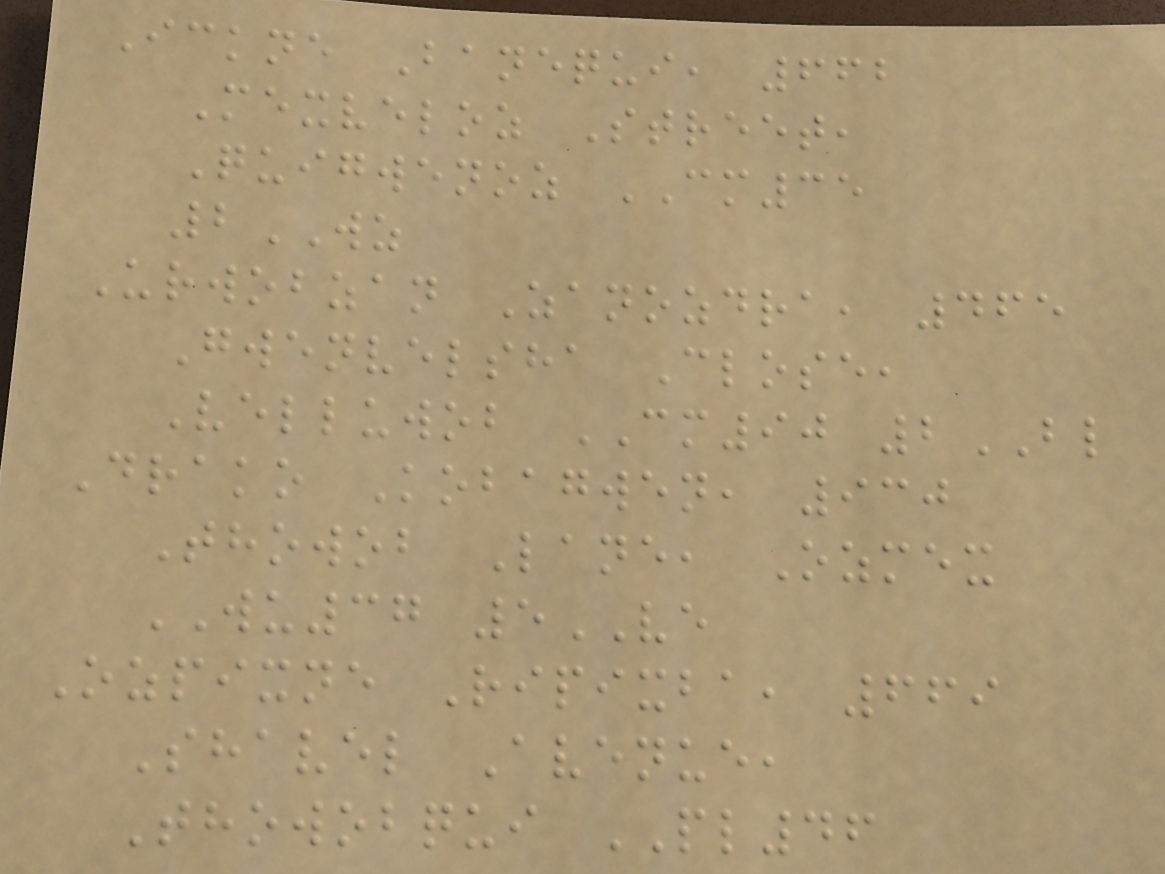Ickne Banequi, 662
Mexveloz Street,
Quigwenoz CM35
2WZ
Urwobzan Zanozdra, 465
Gwenvelsha Close,
Velluwob CM90 2BL
Drako Kobagwen, 930
Thowob Lane, Ozmex
WU37 5VE
Ozpixne Ripixba, 669
Shavel Avenue,
Thowobqui PL46
